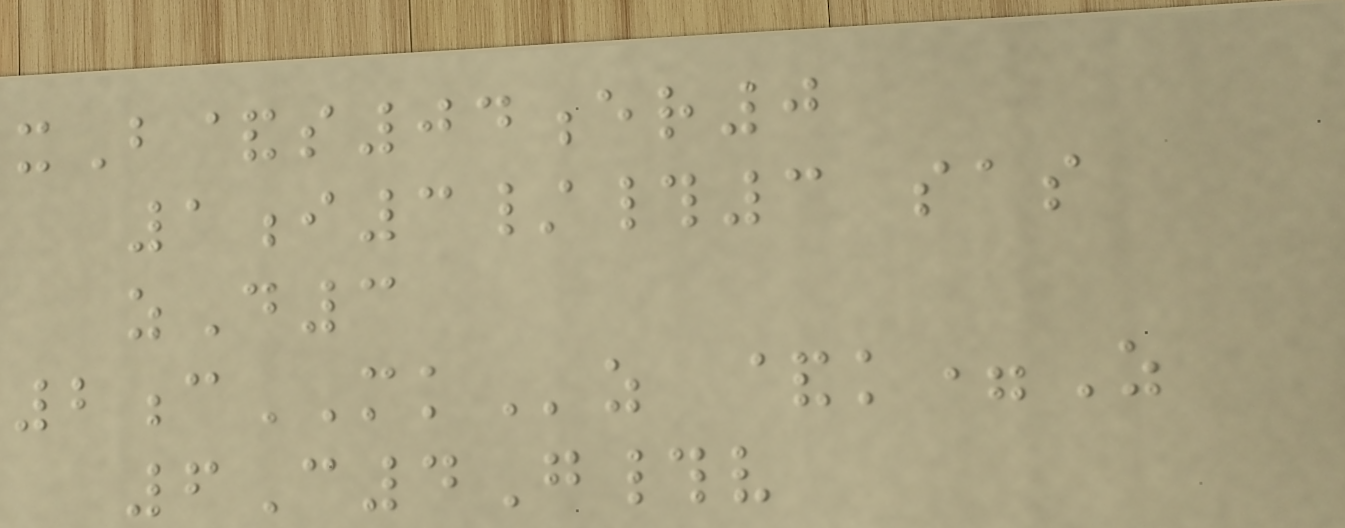xB&s04er0
1i3/#3 sas
zD3
2cMKz &k=Z
6C4G#v
